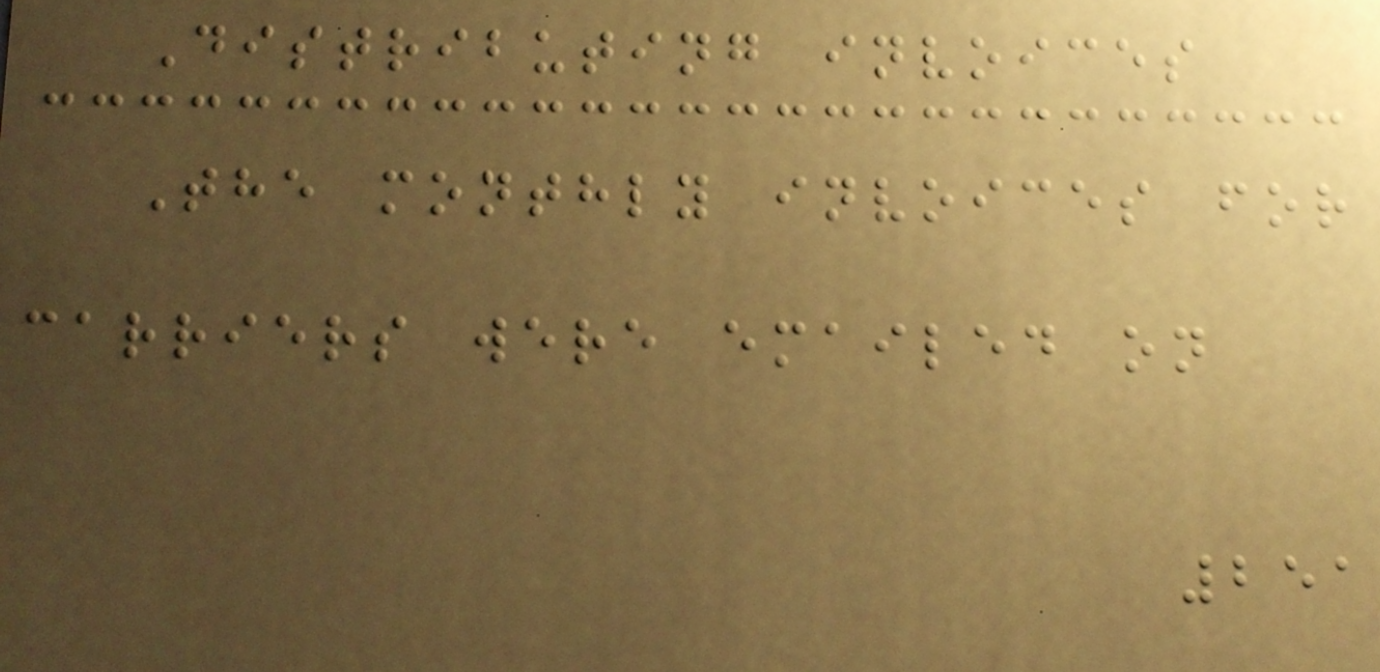Distributing invoices
The monthly invoices for
carriers were emailed on
251
